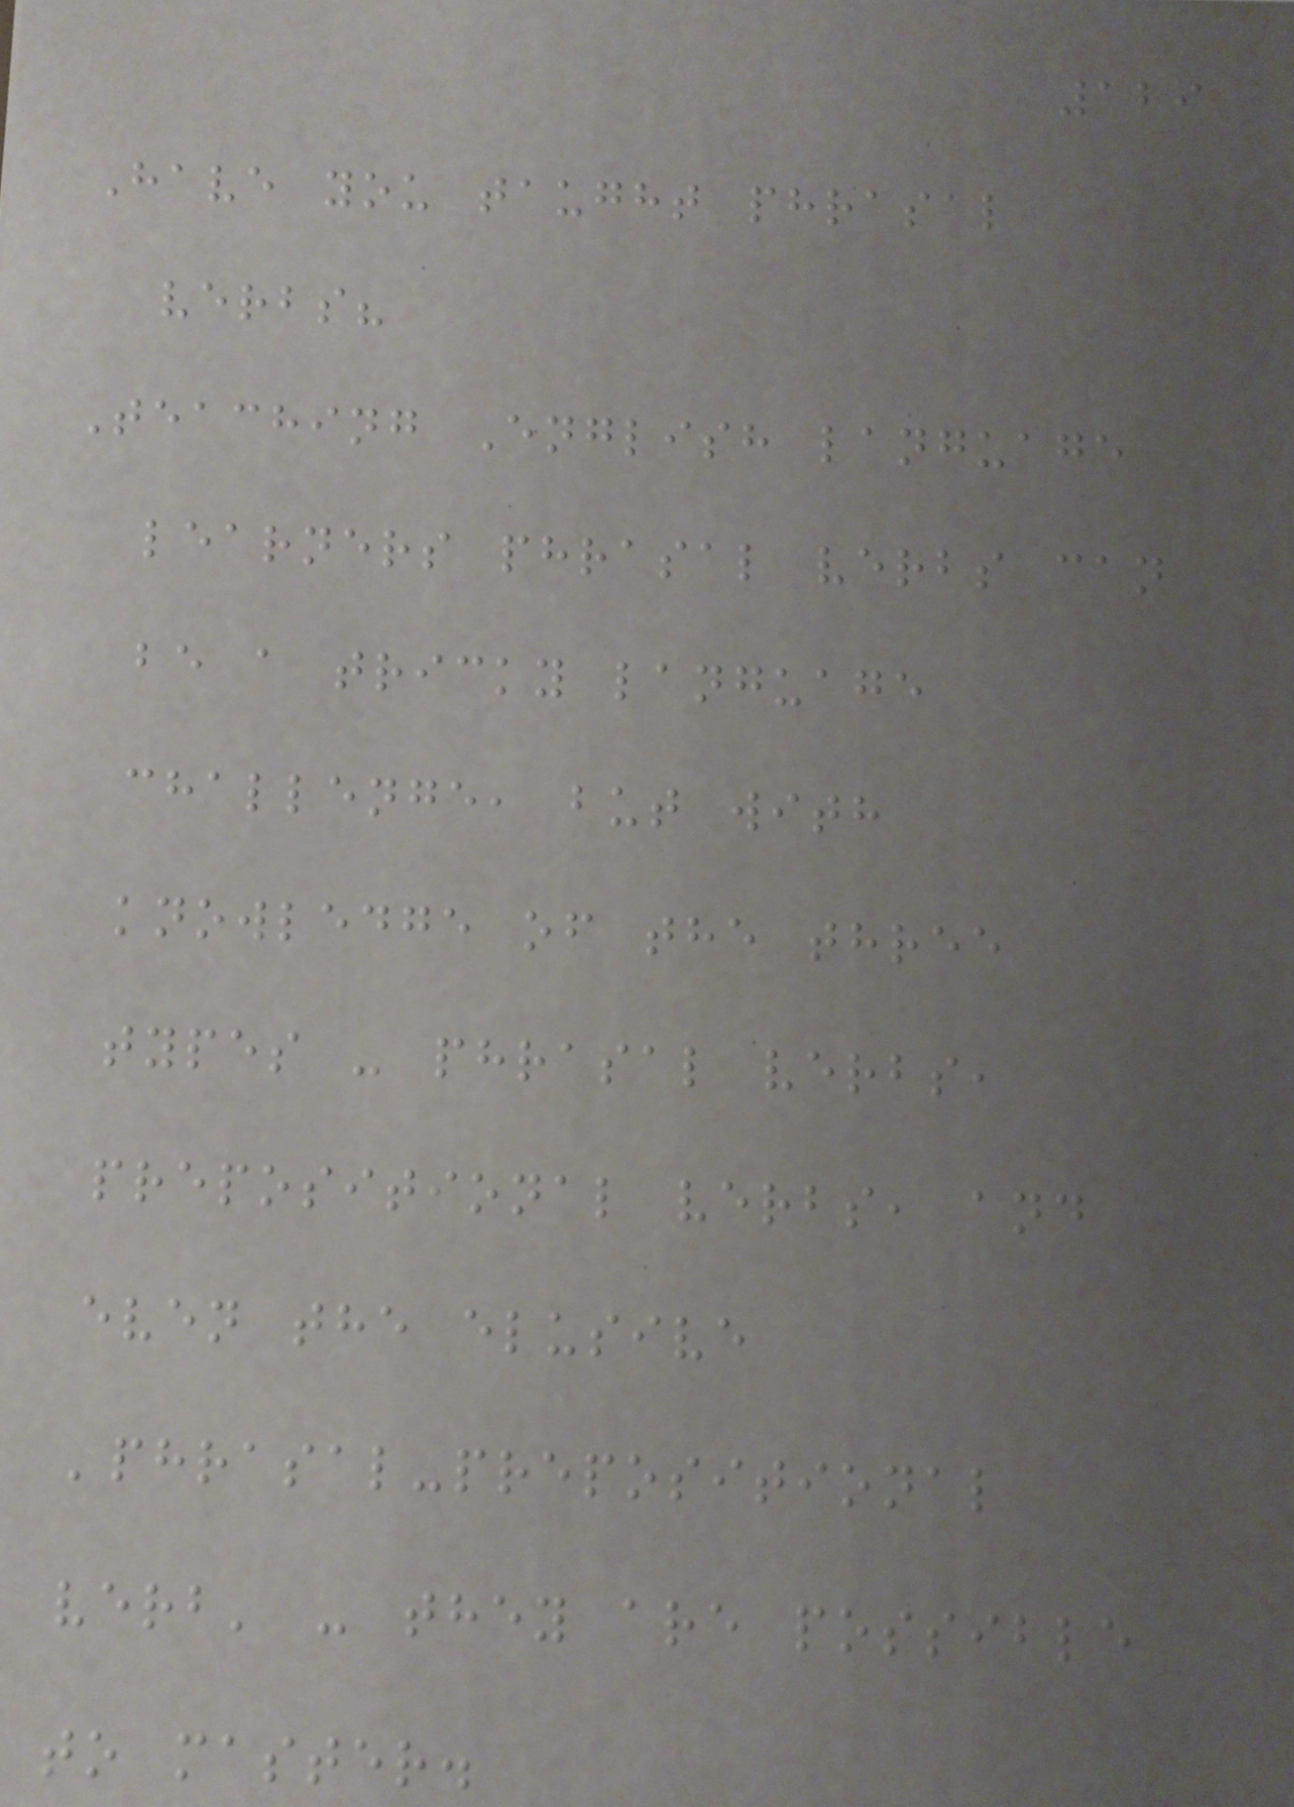129
Have you taught phrasal
verbs?
Teaching English language
learners phrasal verbs can
be a tricky language
challenge, but with
knowledge of the three
types - phrasal verbs,
prepositional verbs, and
even the elusive
'phrasal-prepositional
verb' - they are possible
to master.
